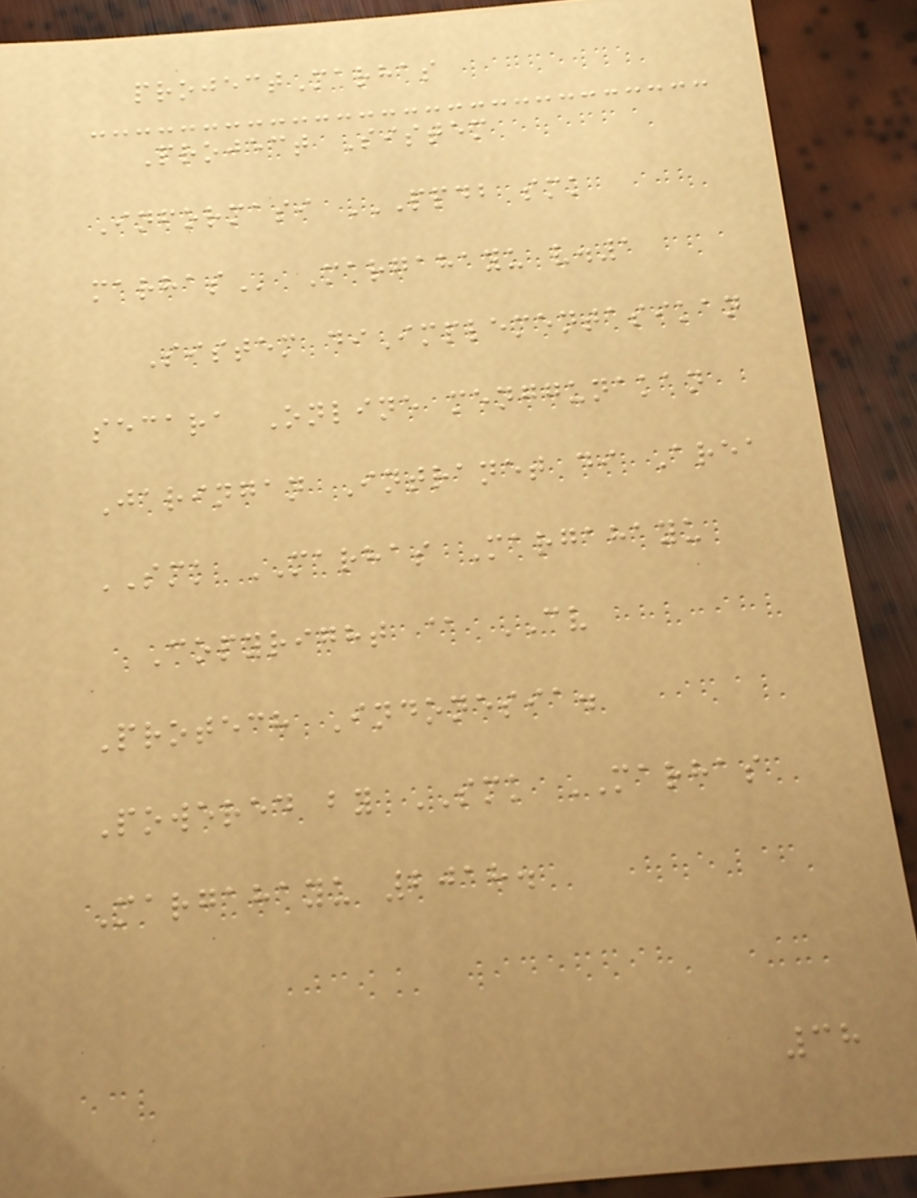projectMarhas
Project Sistem
Informasi PPDB SMK
MARHAS Margahayu v.1
Sistem diImplementasikan
secara Online menggunakan
Jaringan Intranet di Area
SMK MARHAS Margahayu
Copyright @ CV
Protech Indonesia.
Powered by SMK MARHAS
Margahayu 2018.
38
